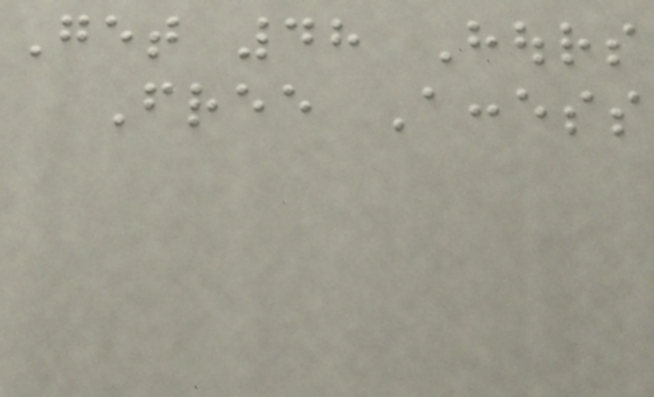Get 48 Hours
Free Access
